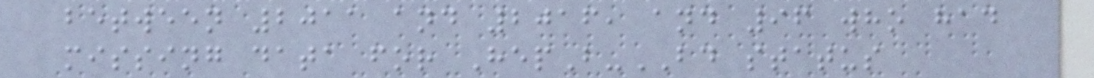between 2011 and 2016, and 96 who had
missing data for HepB-BD status
